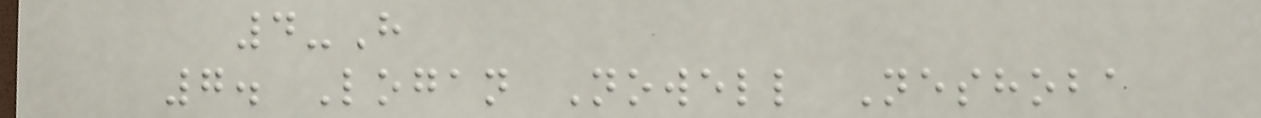4-H
7. Logan Nowell Neshoba
